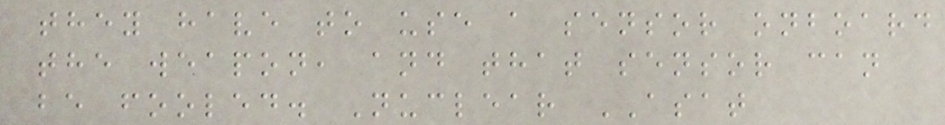they have to use a sensor onboard
the weapon, and that sensor can
be fooled. Nuclear ASAT
